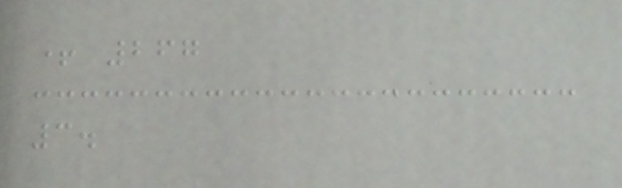+ 267
3.
